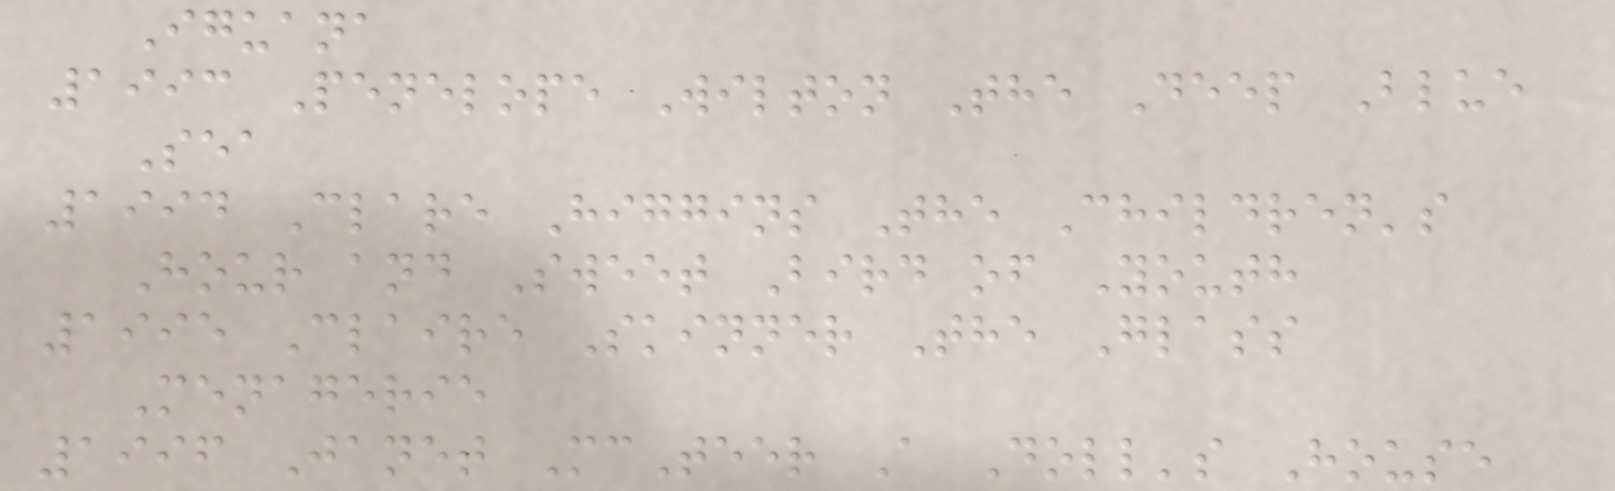Iguana
1993 Penelope Wilton The Deep Blue
Sea
1994 Clare Higgins The Children's
Hour and Sweet Bird of Youth
1995 Claire Skinner The Glass
Menagerie
1996 Janet McTeer A Doll's House
